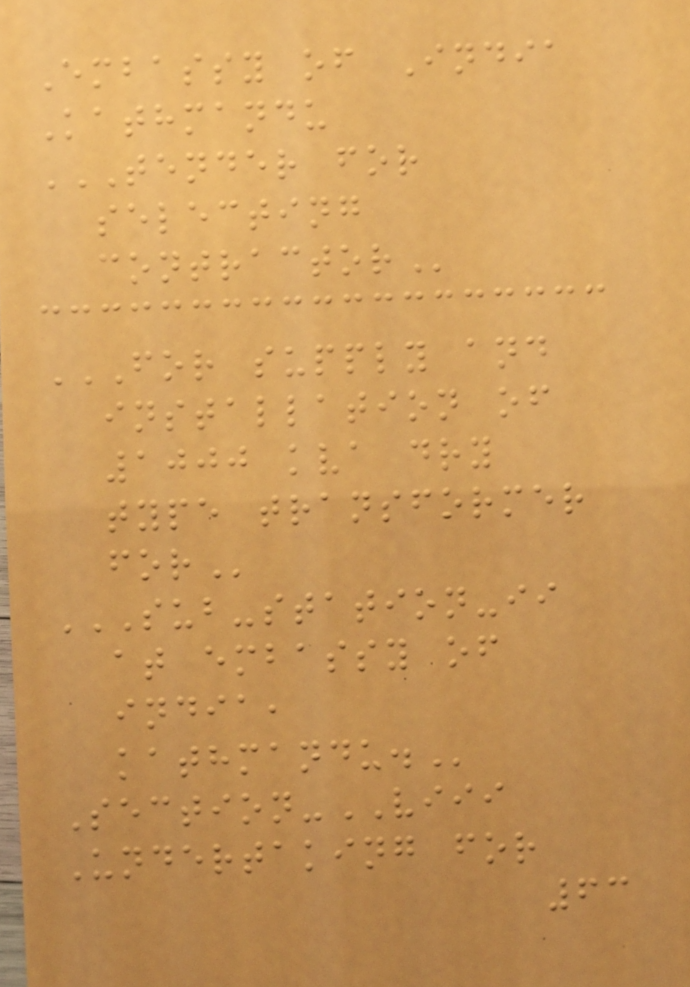Embassy of India
Kathmandu
TENDER FOR
SELECTING
CONTRACTOR
FOR SUPPLY AND
INSTALLATION OF
1000 KVA DRY
TYPE TRANSFORMER
FOR
SUB-STATION-II
AT EMBASSY OF
INDIA,
KATHMANDU.
Section-VIII
Undertaking for
63
